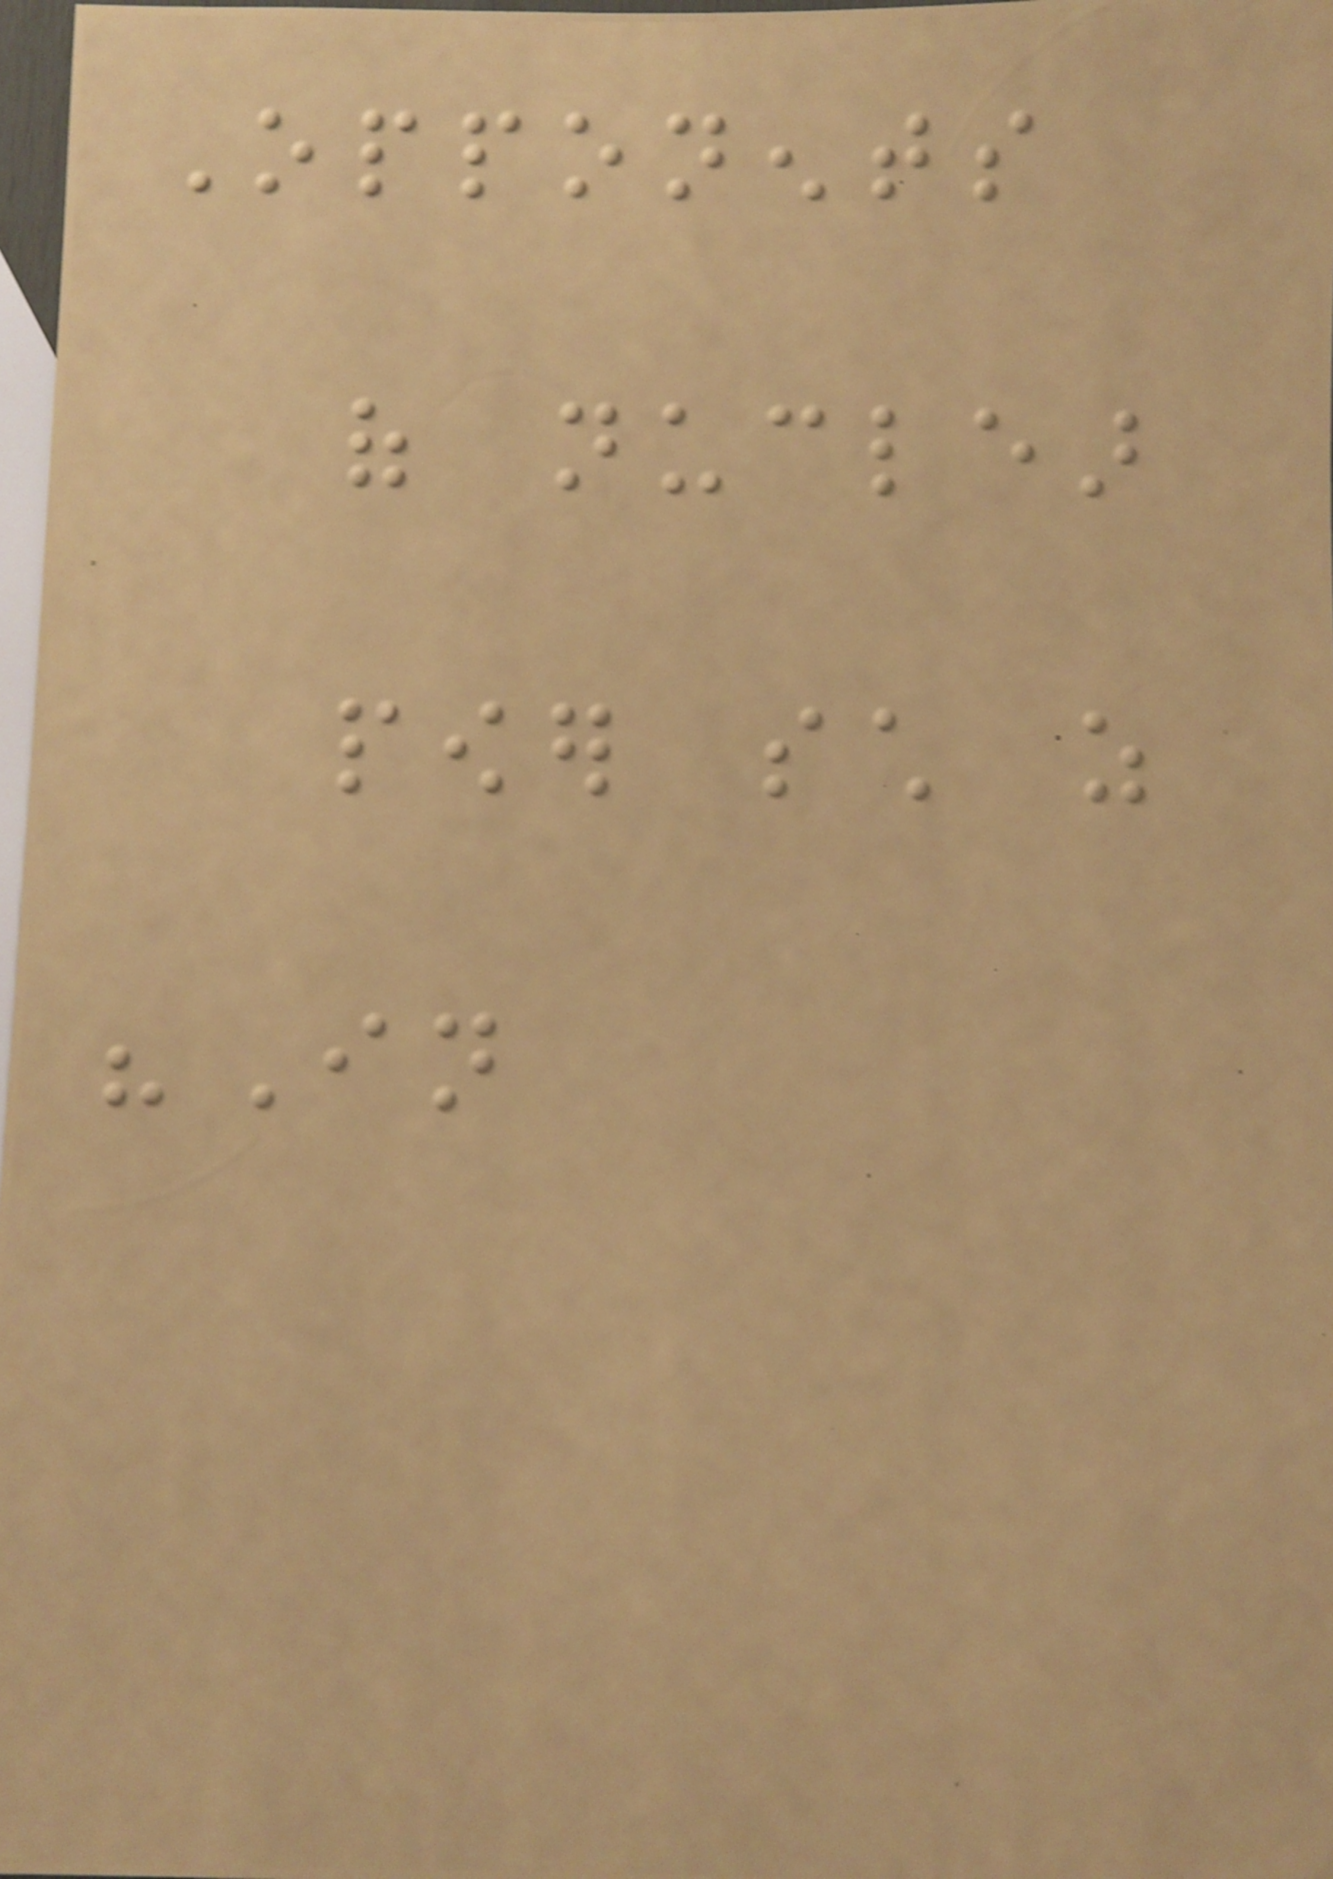Opponents
of nuclear
power such as
"In
